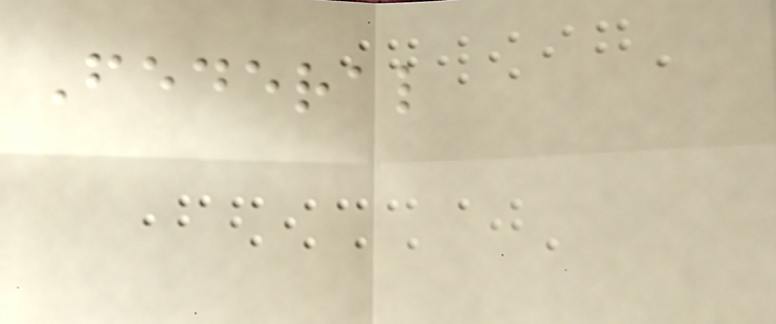Federal
